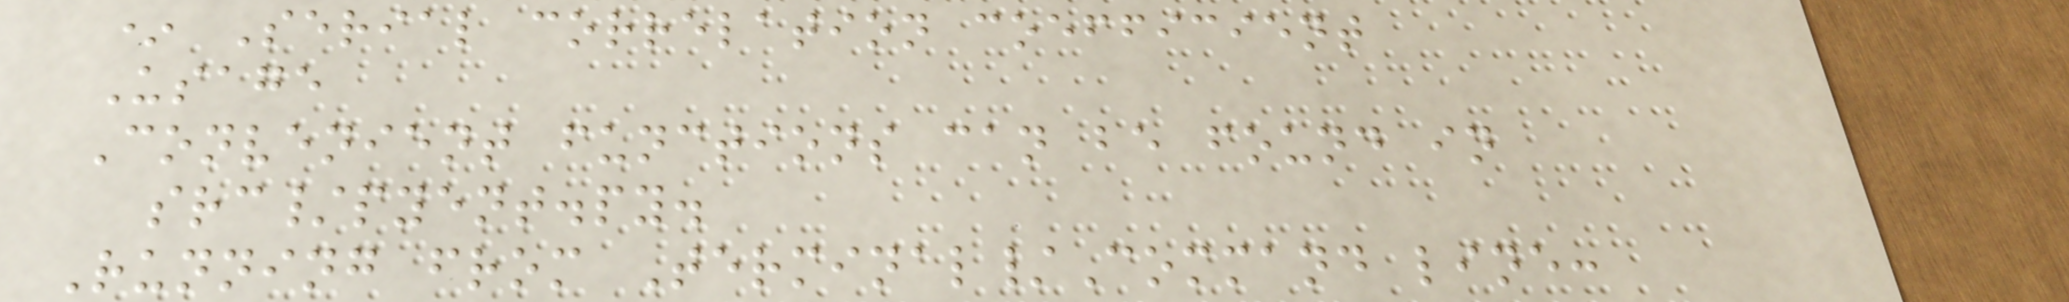* Serial correlation coefficient
Usage
Convenient functions can be found in
src/pyent.py.
Running from Terminal/Command line:
